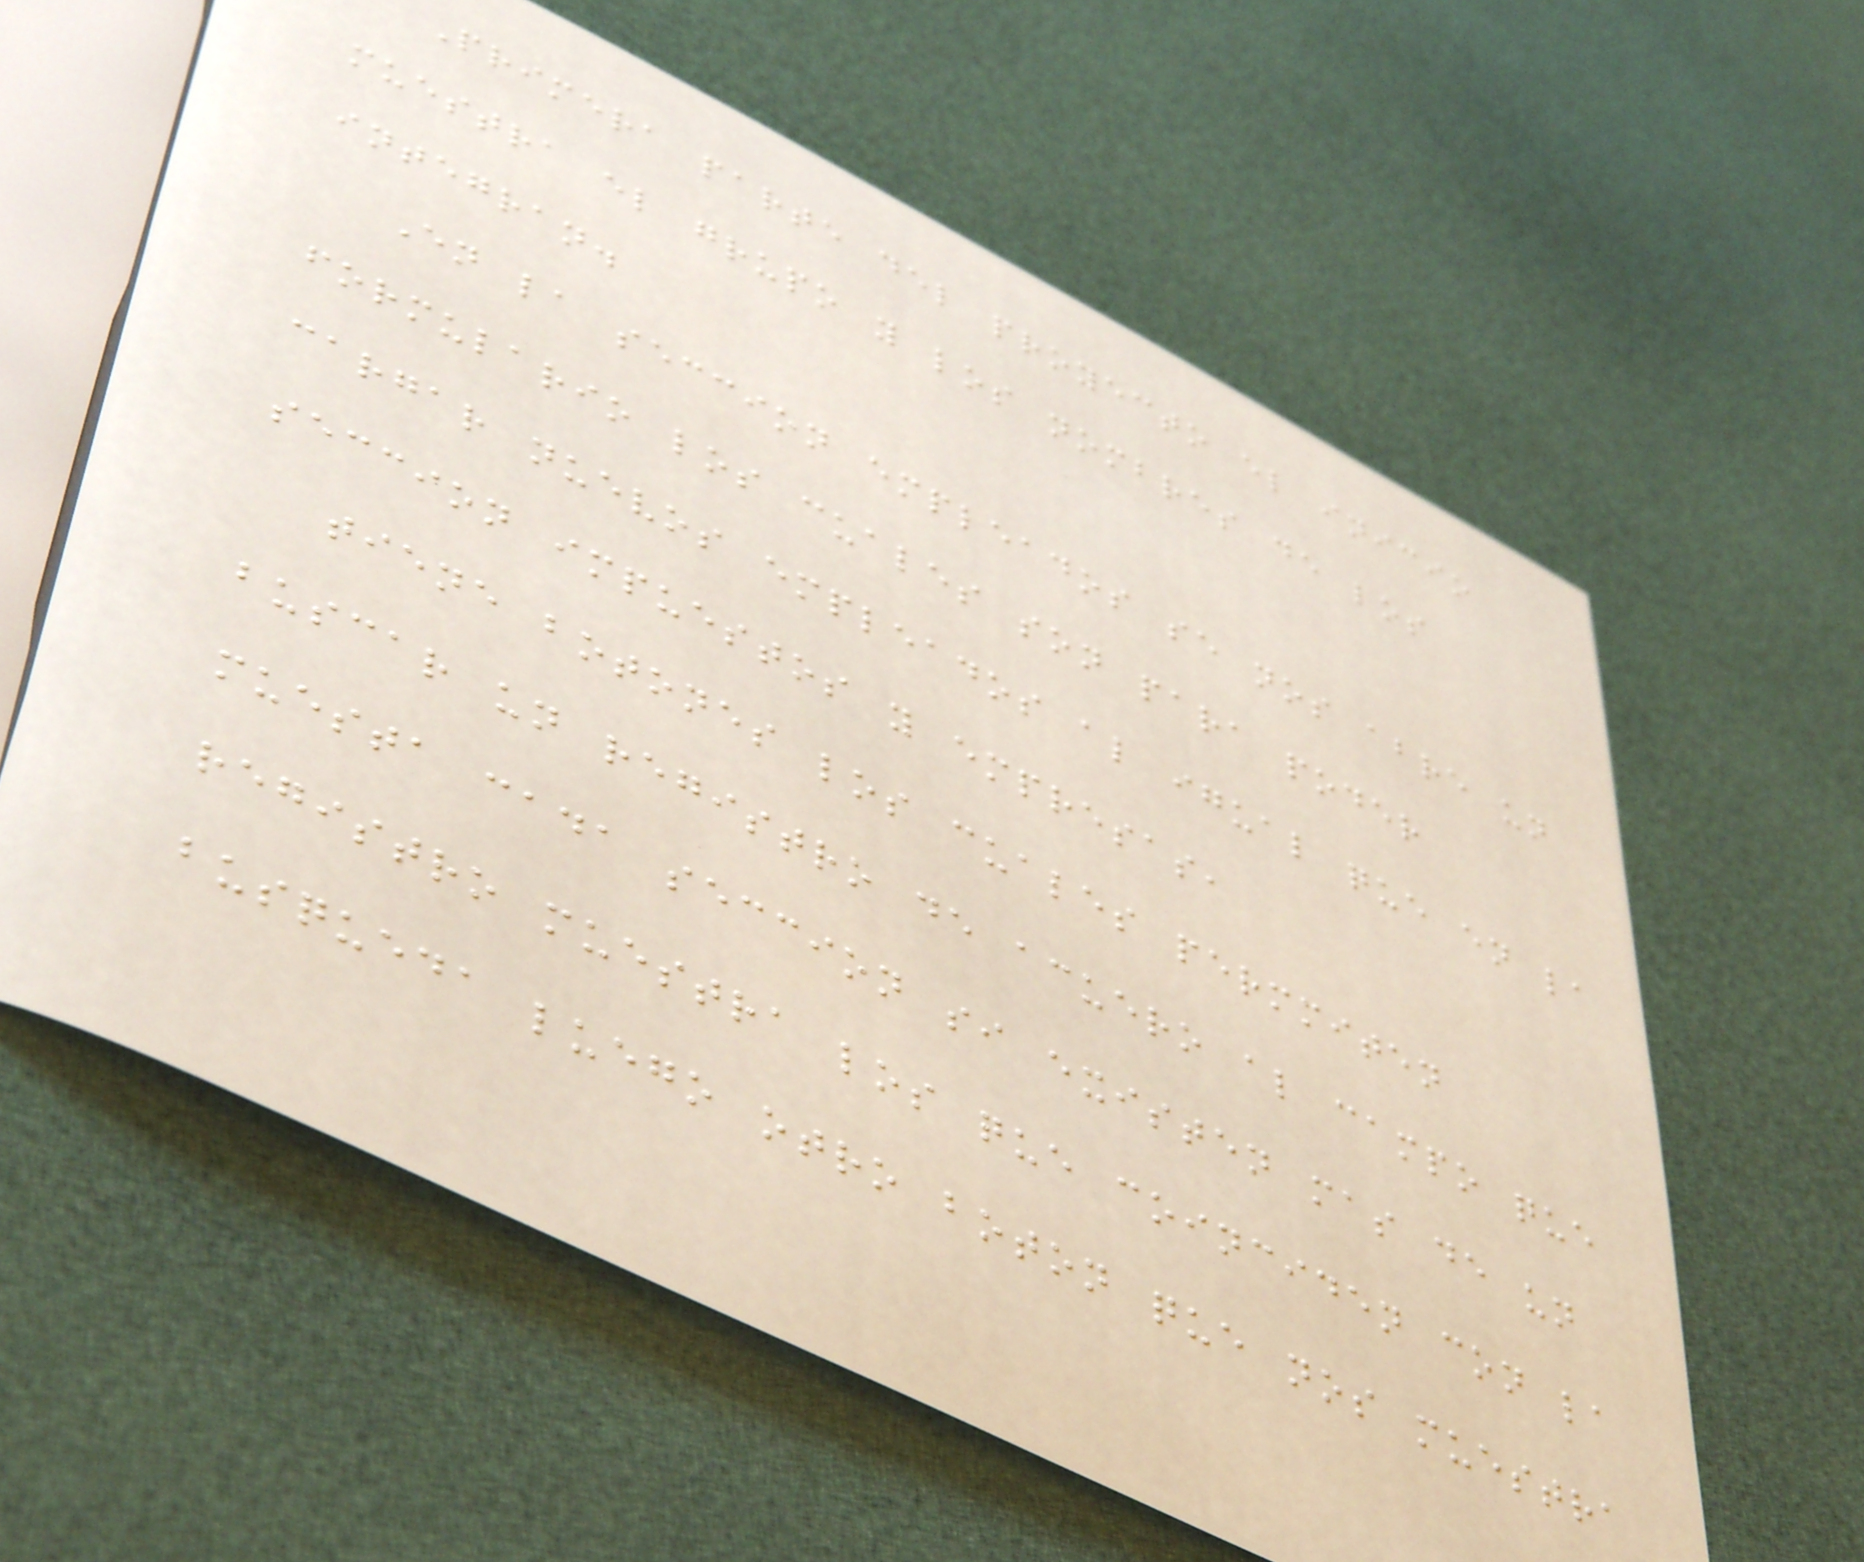Primera parte del proyecto el inicio
muestra el grupo y los nombres de los
integran.
En la seccion empleados se nos abre un
formulario los cuales son para poder
cargar nuevos empleados al igual que en la
seccion impuestos y empresas,
tiene botones los cuales permmiten
buscar un registro de acuero al campo que
muesta cada seccion si existen mas de un
registro muestra los que coinciden con la
busqueda luego otro boton que nos muestra
